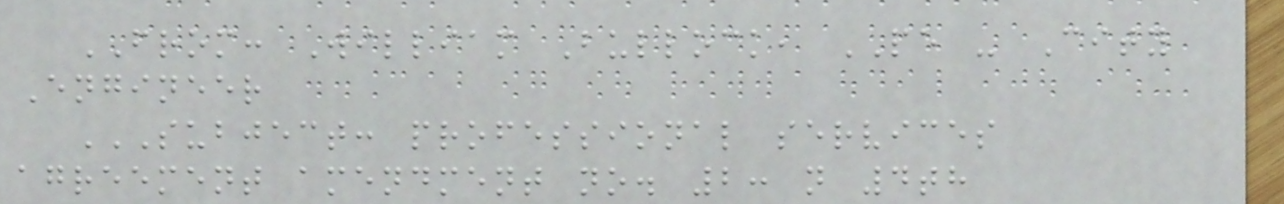FROM: William Bullock, PE - City
Engineer
SUBJECT: PROFESSIONAL SERVICES
AGREEMENT AMENDMENT NO. 2: N 4TH
